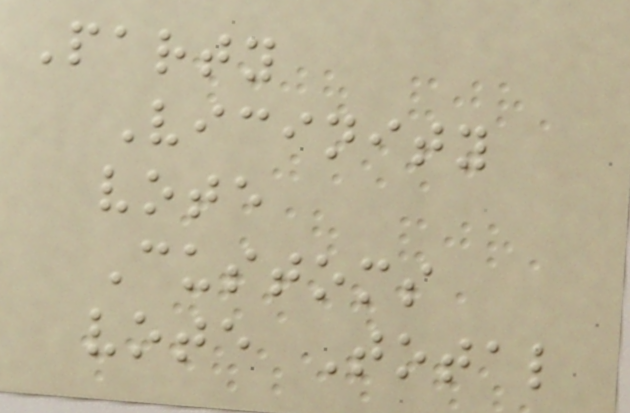Party
Vicinity
vote
Customs
vote Total
